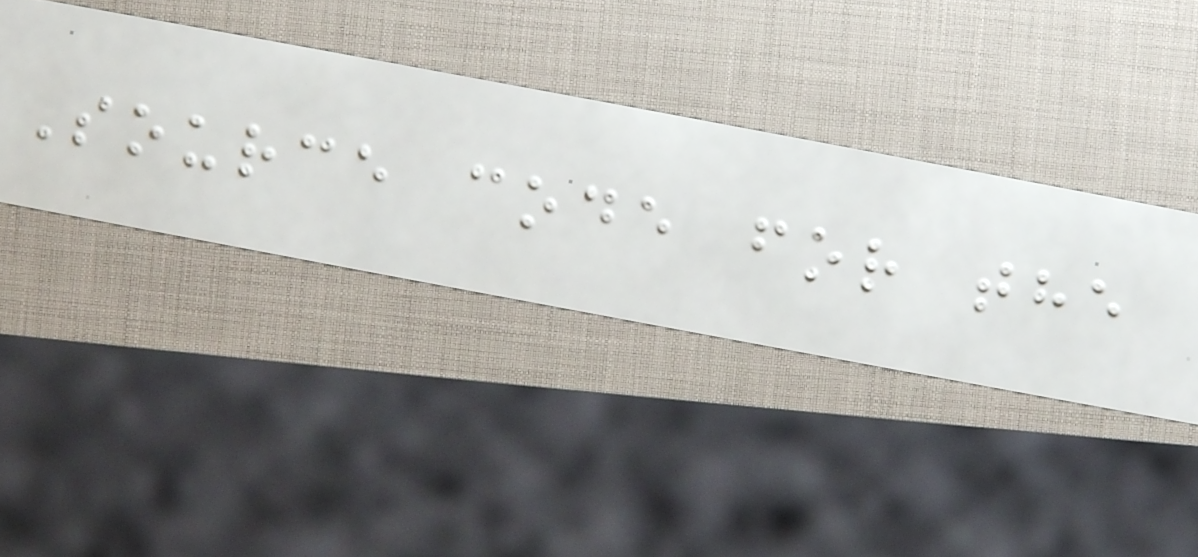Source code for the
